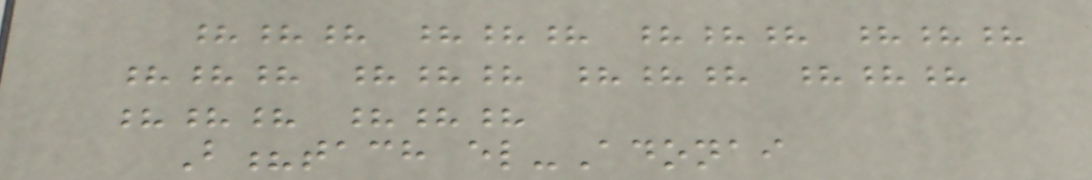??? ??? ??? ???
??? ??? ??? ???
??? ???
B?tach el-Adonai
